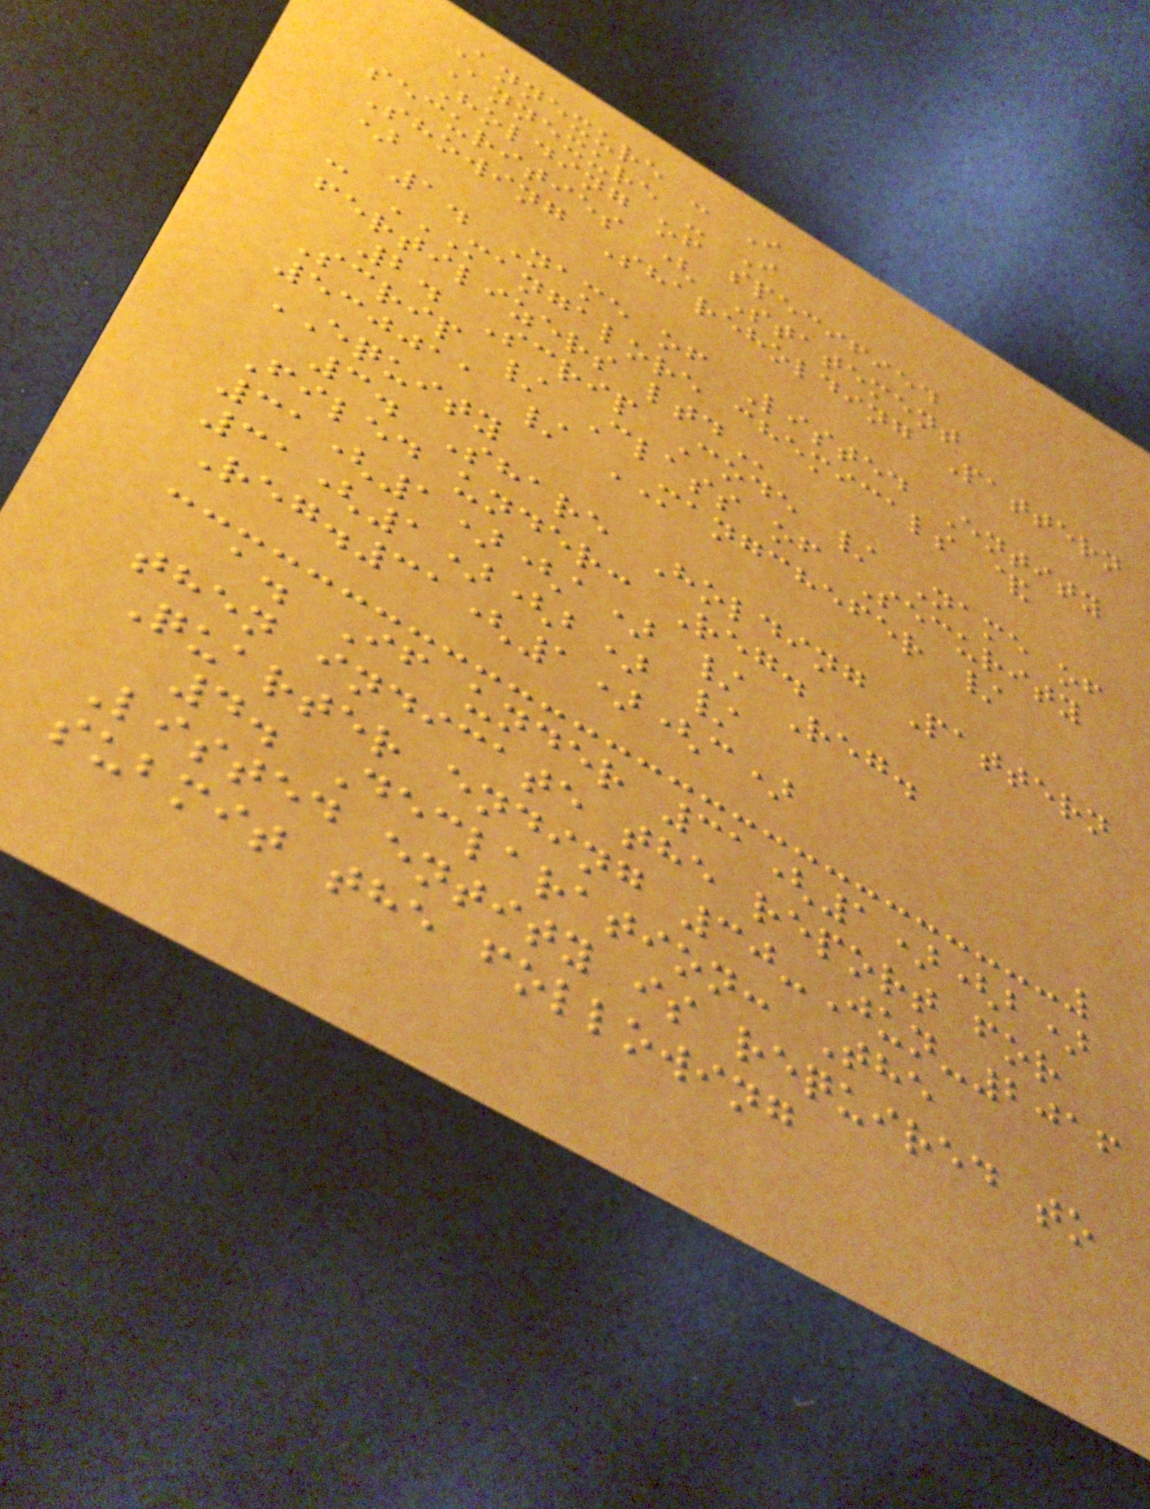Annexure - I
Annexure - I
Holding of specified
securities ( Statement
Showing Shareholding Pattern
)
1. Name of Listed Entity
: MANGALORE CHEMICALS &
FERTILIZERS LTD
2. Scrip Code / Name of
Scrip / Class of Security
530011 / MANGCHEFER /
EQUITY
3. Share Holding Pattern
Filed under: Reg.
31(1)(a) / Reg.
31(1)(b) /
Reg.31(1)(c)
a. If under 31(1)(b)
then indicate the report for
Quarter ending 30-Jun-2016
4. Declaration: The
Listed entity is required to
submit the following
